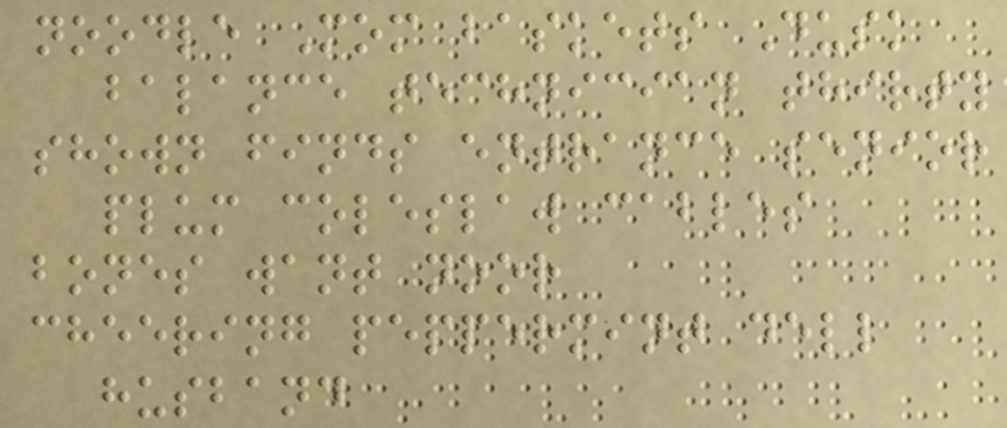noodle Mom baskets Dusk
balance technician thirty
shown finds entrance senior
plum coleslaw cables
bones want noor
cheering peppermint dell
husband
